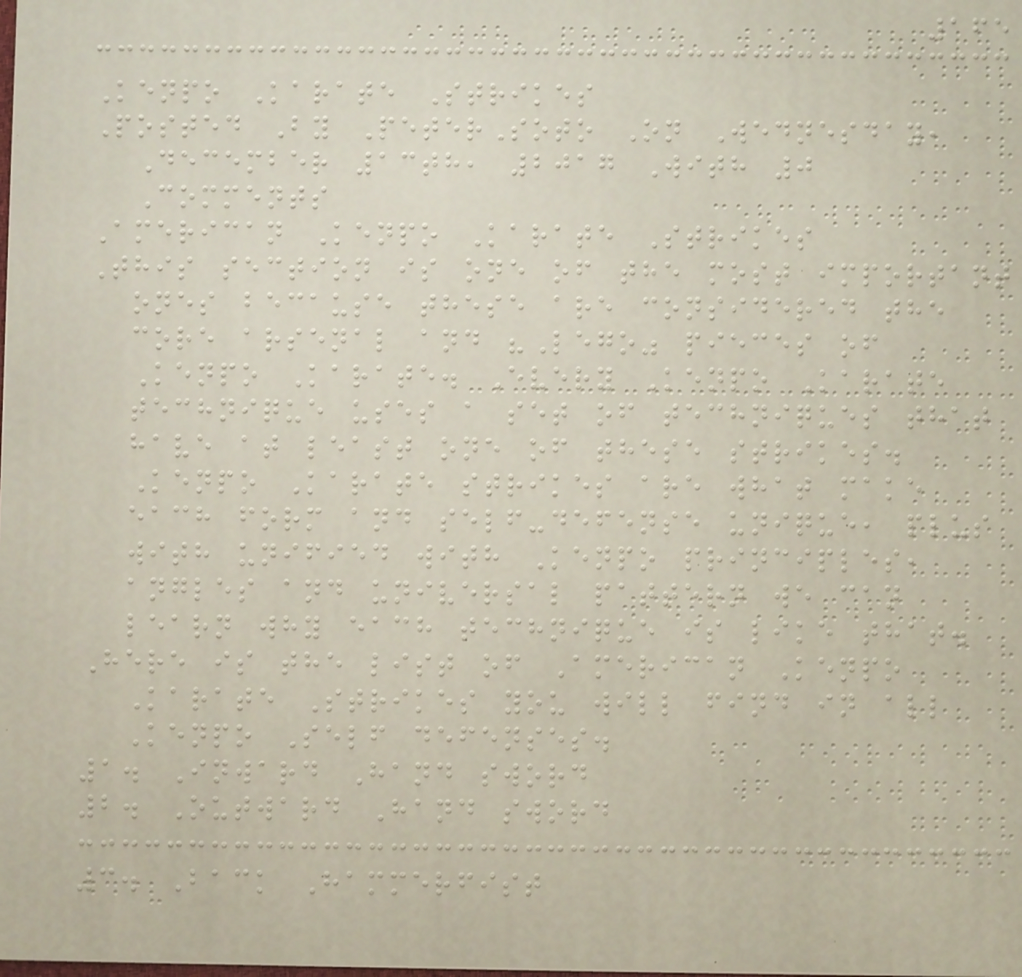165
Kenpo Karate Strikes
Posted By PeterSoto On Wednesday,
December 13th, 2017 With 0
Comments
American Kenpo Karate Strikes
This section is one of the most important
ones because these are considered the
core arsenal and "Lego" pieces of
Kenpo Karate. Every Kenpo Karate
technique uses a set of techniques that
have at least one of these strikes.
Kenpo Karate strikes are what make
each form and self-defense unique, plus
with unified with Kenpo principles,
angles and universal pattern we can
learn why each technique is like that.
Here is the list of American Kenpo
Karate Strikes you will find in all
Kenpo Self defenses.
1. Inward Hand sword
2. Outward Hand sword
3. Back Hammerfist
